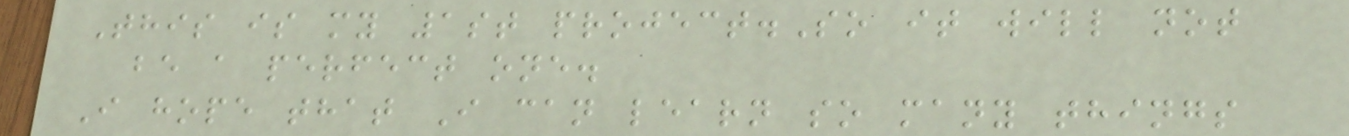This is my 1st project.So it will not
be a perfect one.
I hope that I can learn so many things
